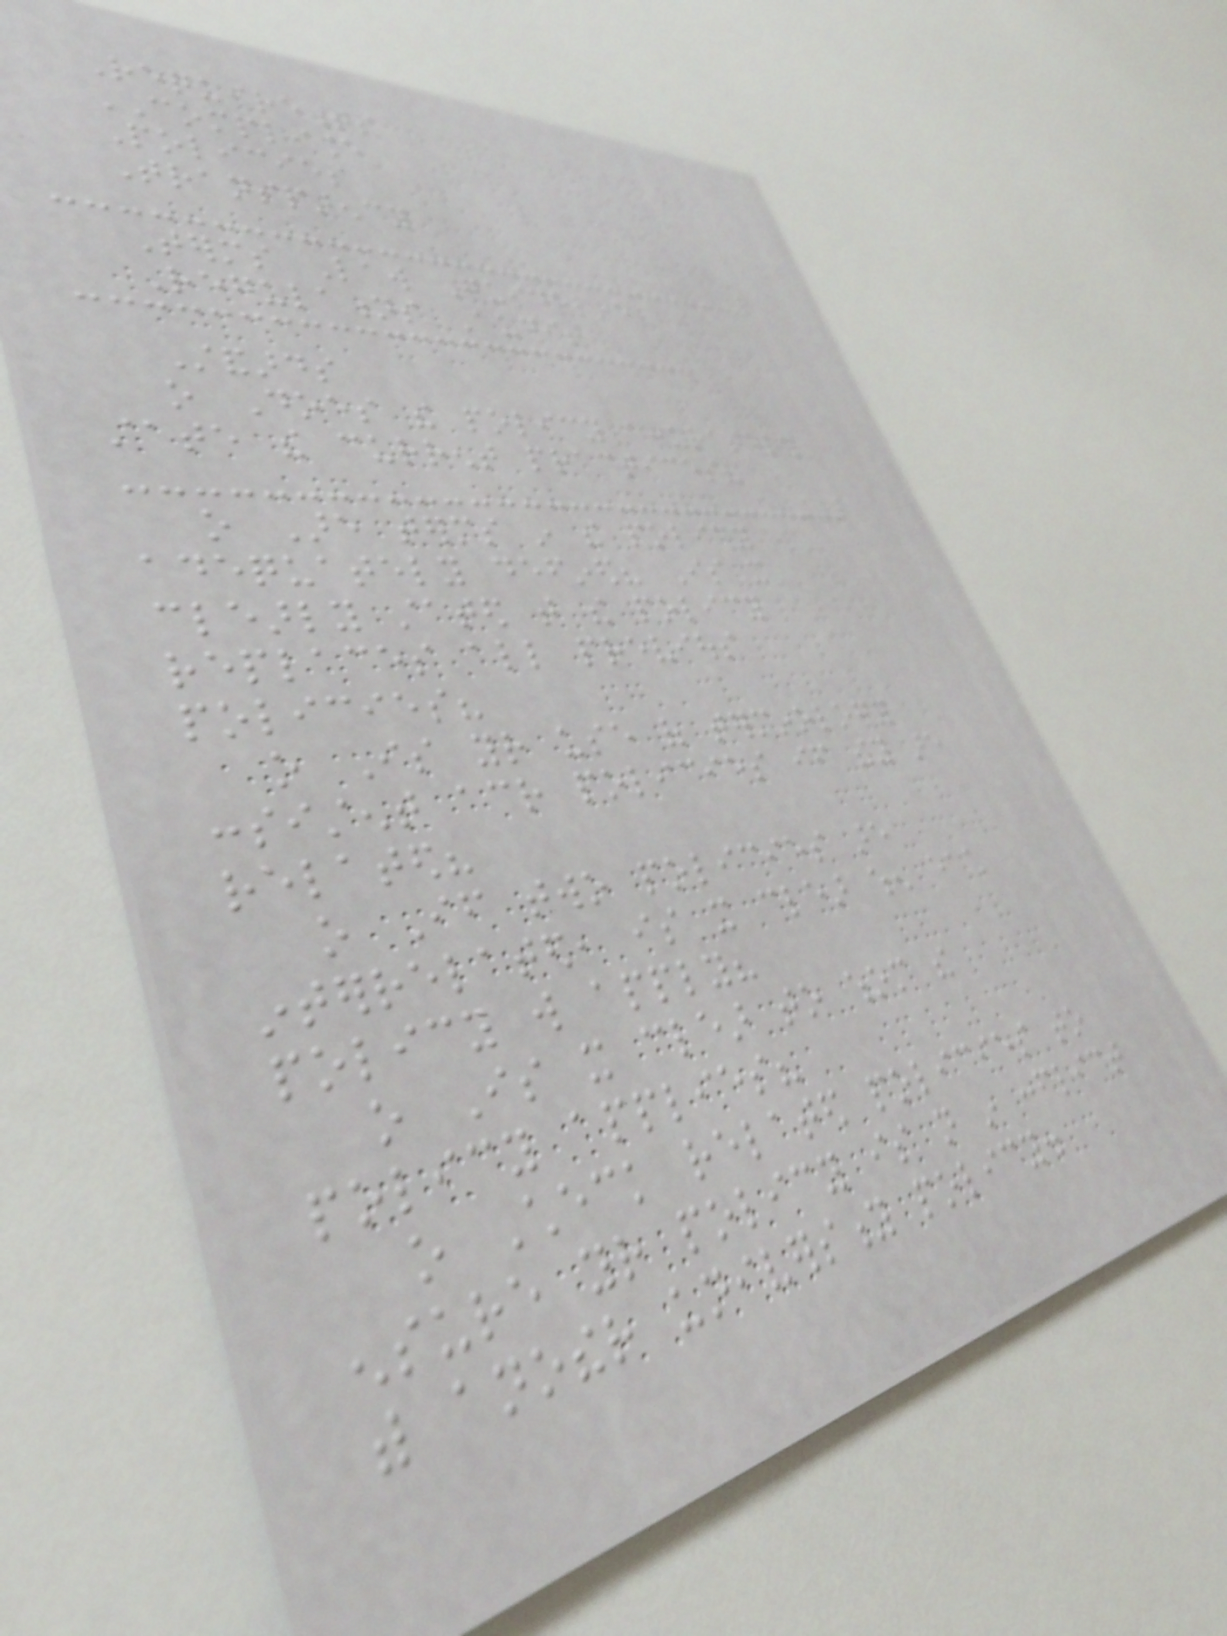Requirements
COMPLIANCE
Policies
Transparency
Terms Law Guideline
Regulations Audit
Standards
o Does the policy accurately
state the current practices?
o Are terms in the policy
adequately defined? Is it
clearly stated that the policy
replaces all previous
policies?
o Is your use of terminology
consistent across policies if they are
related?
o If two policies are
interrelated, is it clear when each
policy will apply?
o Is it clear to whom the
policy applies?
o Check related policies to
ensure your policy is not in conflict
with another university policy.
